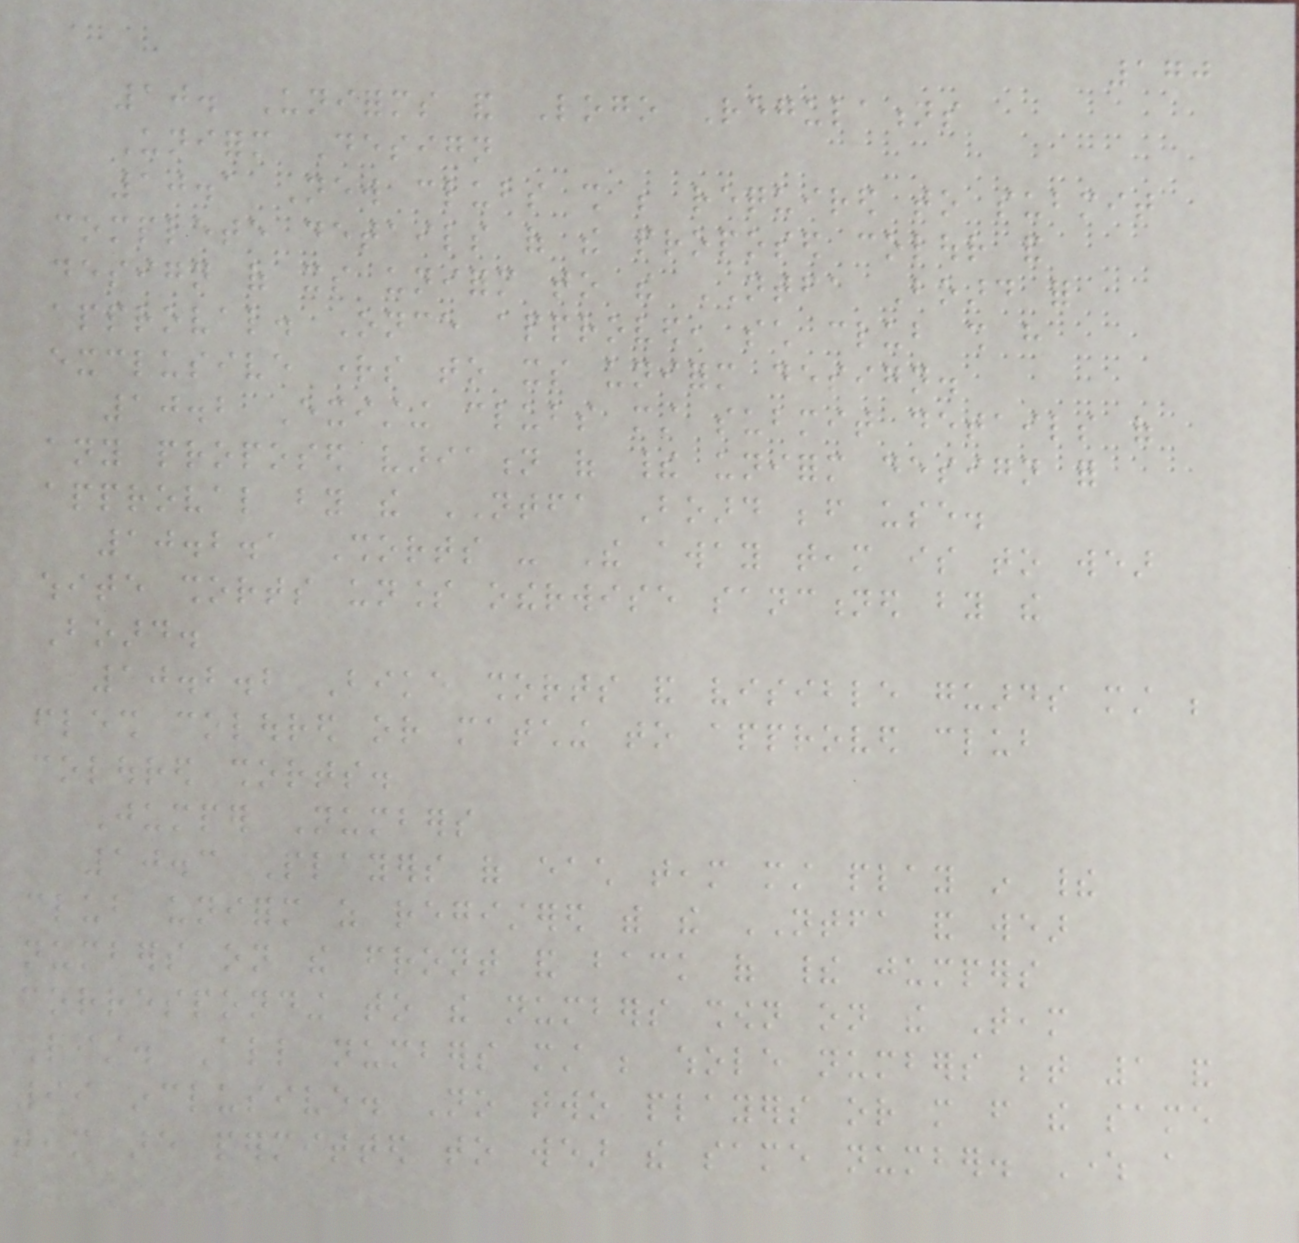170
10. Uniforms and Logo Regulations
Uniform Design
10.1 New clubs shall be required to submit
complete details of the proposed colour and
design of its uniform to the NTFA Board for
approval. Once approved, such club shall have
exclusive rights to its uniform design.
10.2 Existing clubs must submit details of
any proposed variation of their uniform design for
approval by the NTFA Board before use.
10.2.1 Shorts - The away team is to wear
white shorts unless otherwise sanctioned by the
Board.
10.2.2 Bike shorts and visible guards must be
flesh coloured or matching to approved club
coloured shorts.
Jumper Numbers
10.3 Players of each team must play in their
club uniform as registered with the NTFA and wear
numbers on the front and back of their jumpers
corresponding to the numbers shown on the Team
List. All numbers must be whole numbers between 1 and
99 inclusive. No two players or more from the same
team are permitted to wear the same number. Where a
